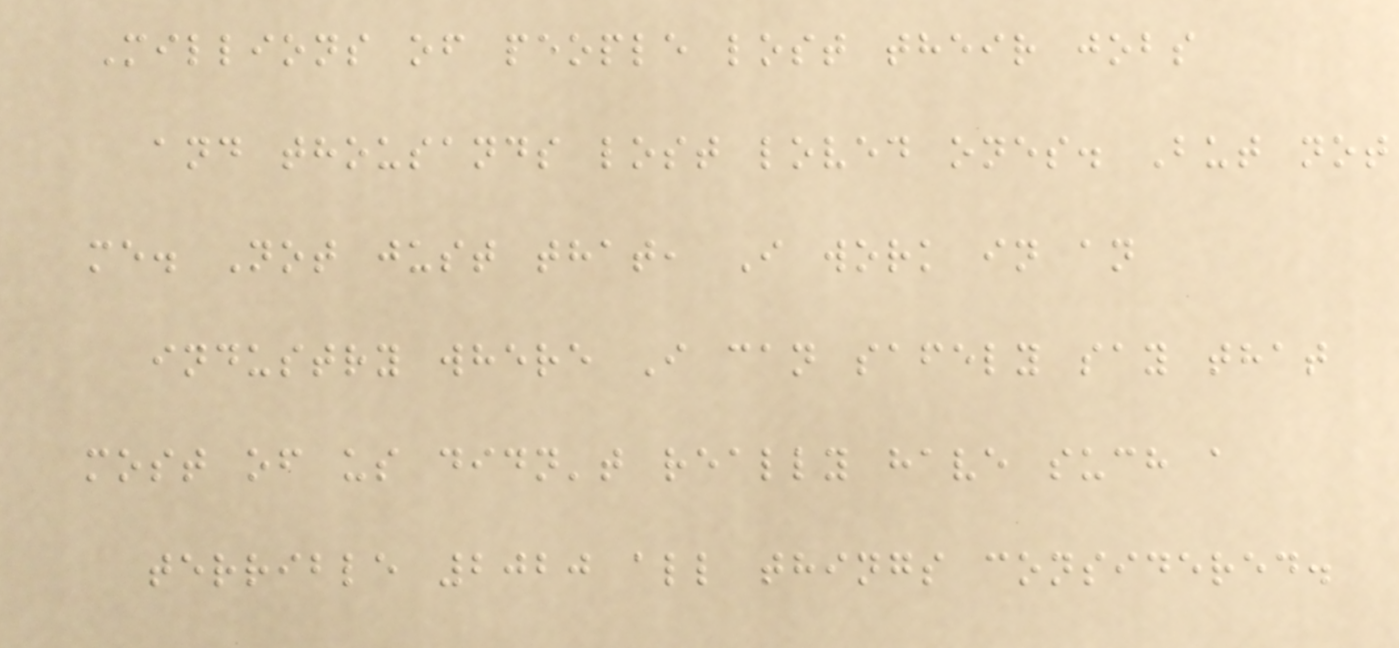Millions of people lost their jobs
and thousands lost loved ones. But not
me. Not just that, I work in an
industry where I can safely say that
most of us didn't really have such a
terrible 2020 all things considered.
